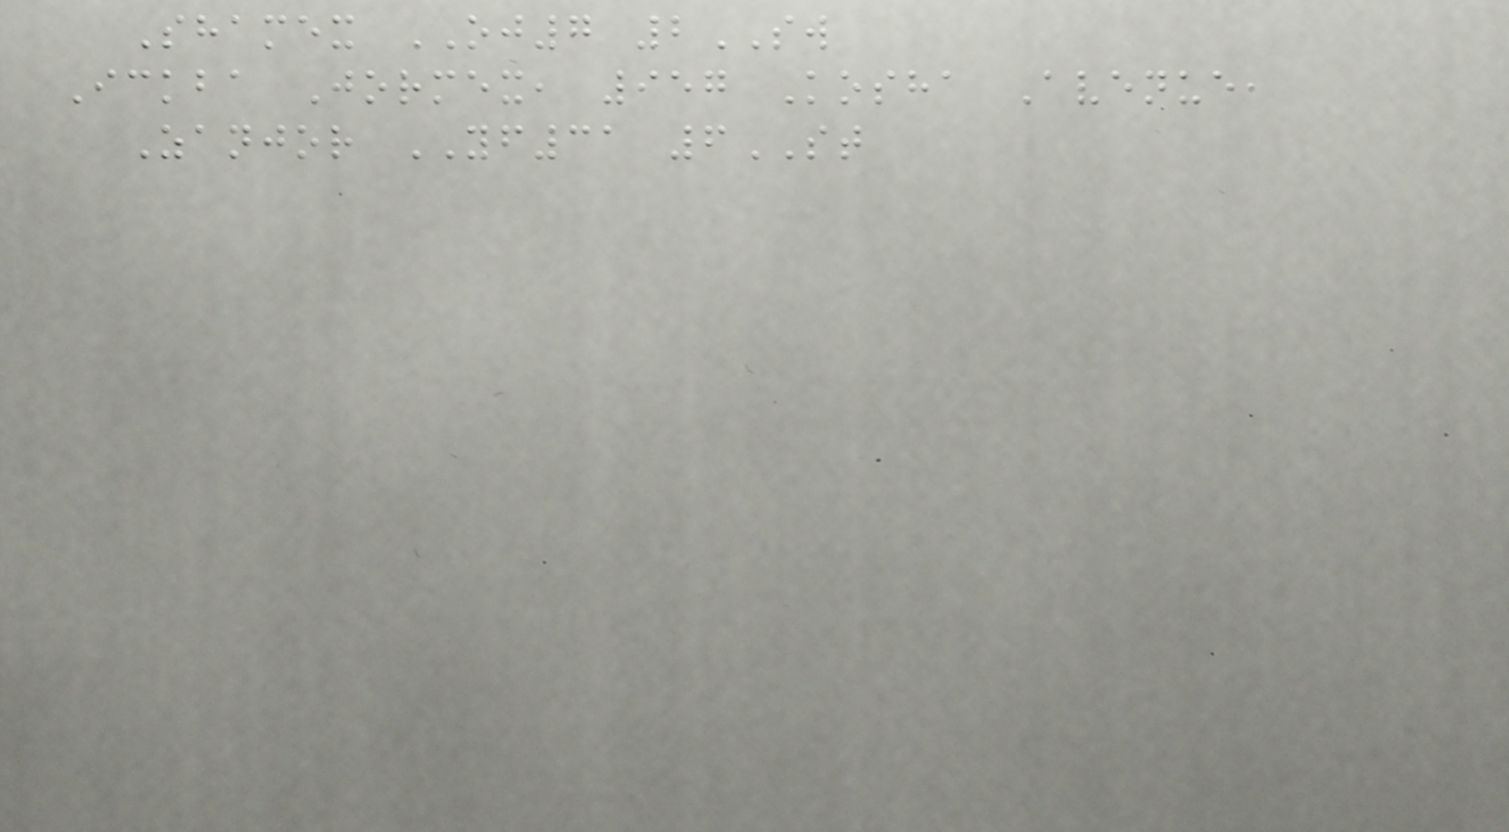Shamex OJ7 2SW
Ickba Jormex, 957 Kosha Avenue,
Zanjor YF31 6ST
